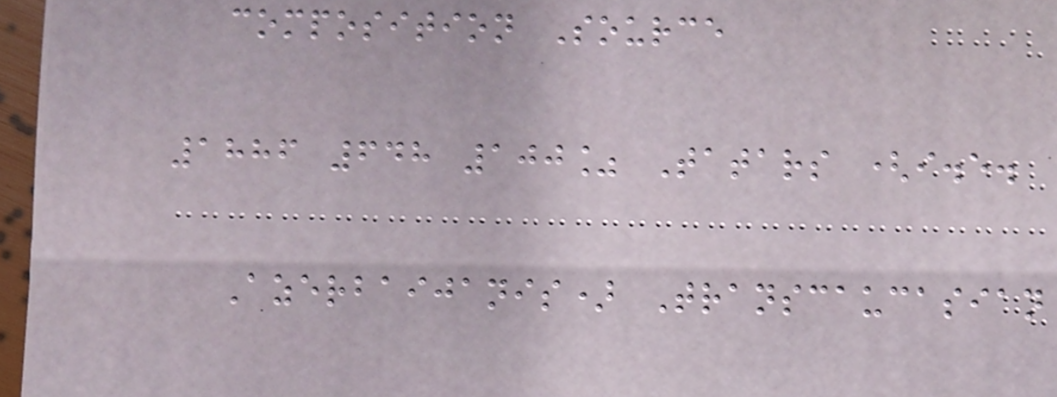composition Source
1886 648 100% Tatars (i.e.
Azerbaijanis) Transcaucasian
